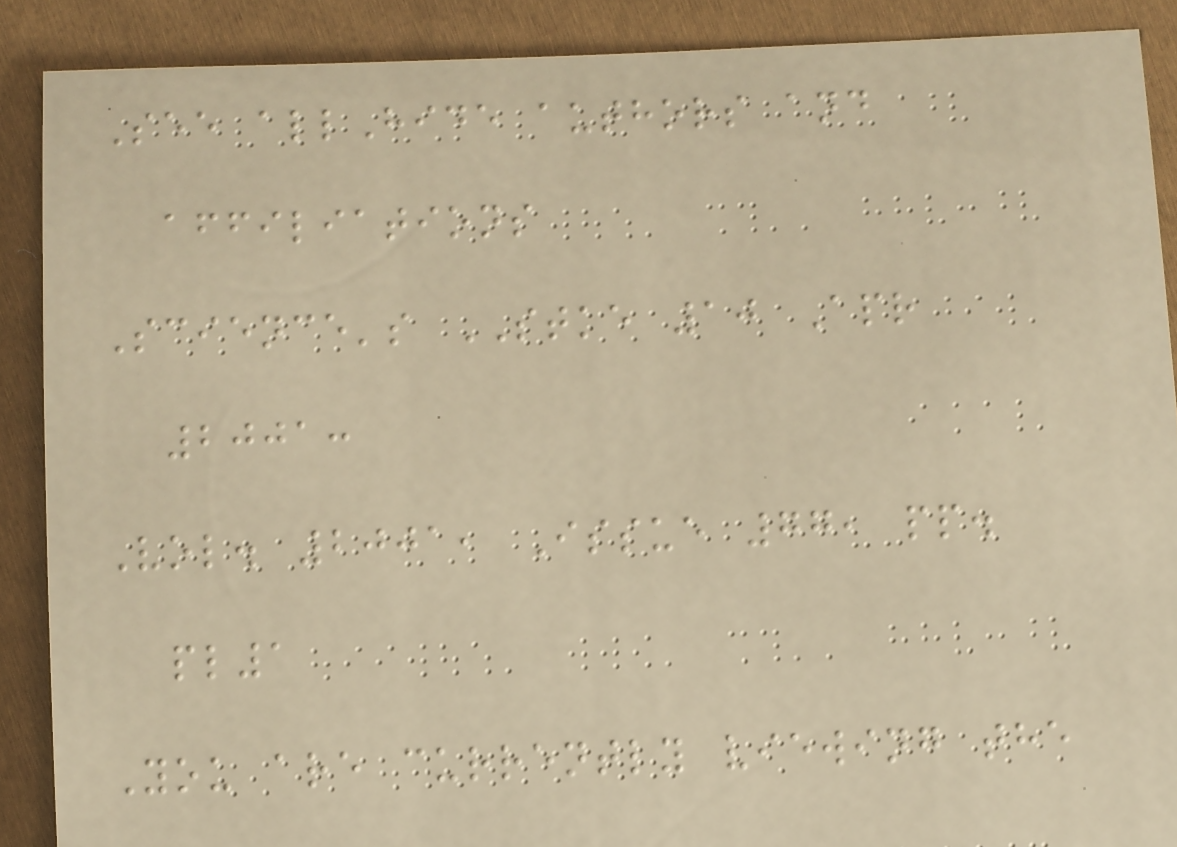See allHide authors and
affiliations
Science's STKE 10 Apr
2001:
Vol. 2001, Issue 77, pp.
pl1
You are currently viewing the
